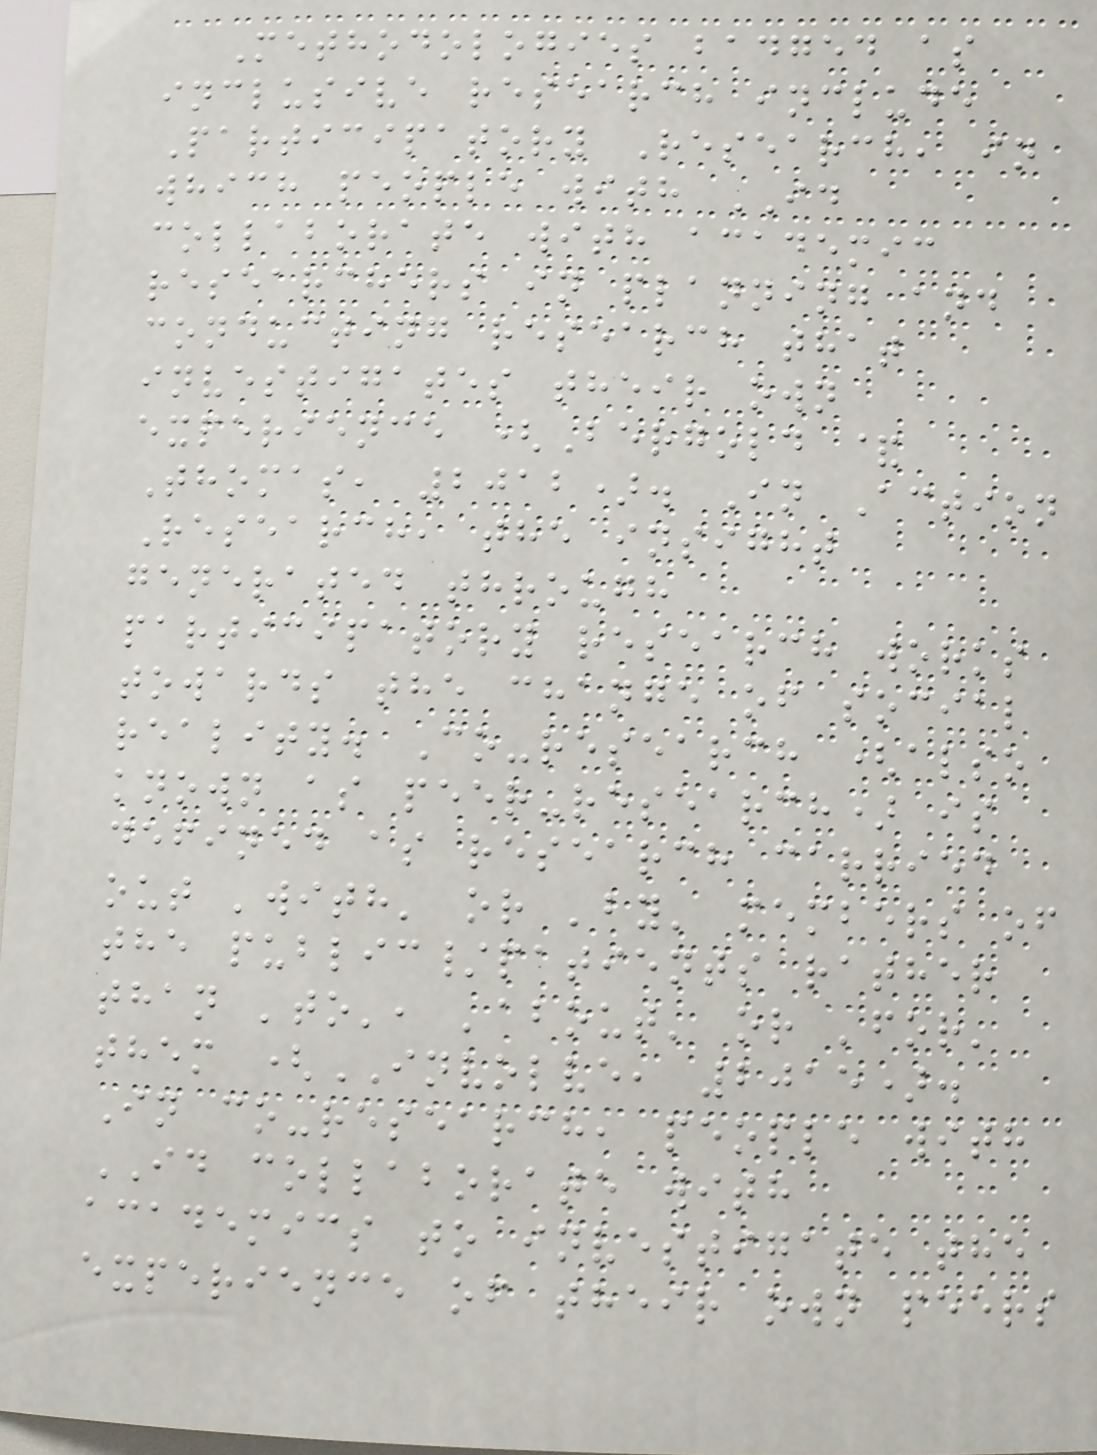Methodologies badged as
inclusive research include
Participatory Research, in
which people with ID
collaborate with academic
researchers in planning and
conducting research that
investigates their own
experience (Bergold &
Thomas, 2012). In Action
Research, the insight
generated through
participatory research works
towards the change of social
reality. Co-research (also
known as peer-research) is
defined as research carried
out 'with' or 'by' members of
the public/patients rather
than 'to', 'about' or 'for'
them (INVOLVE, 2015).
In co-research, people with
ID collaborate with
academics to investigate the
experience of their own peers
